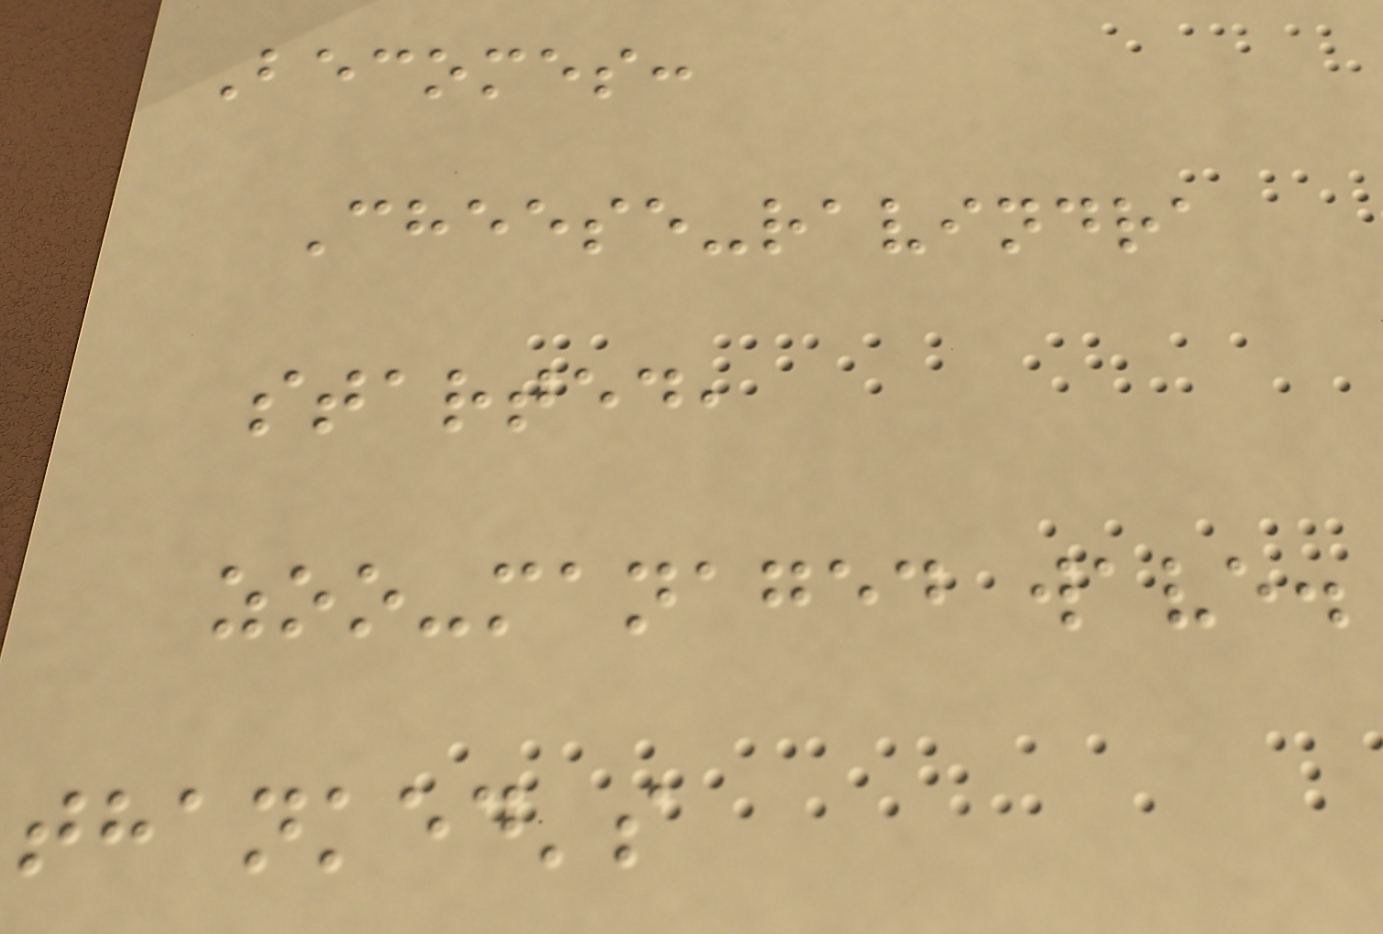Becomes:
Cheese-ravindra
started,
zoo-managed wave.
thanked's
